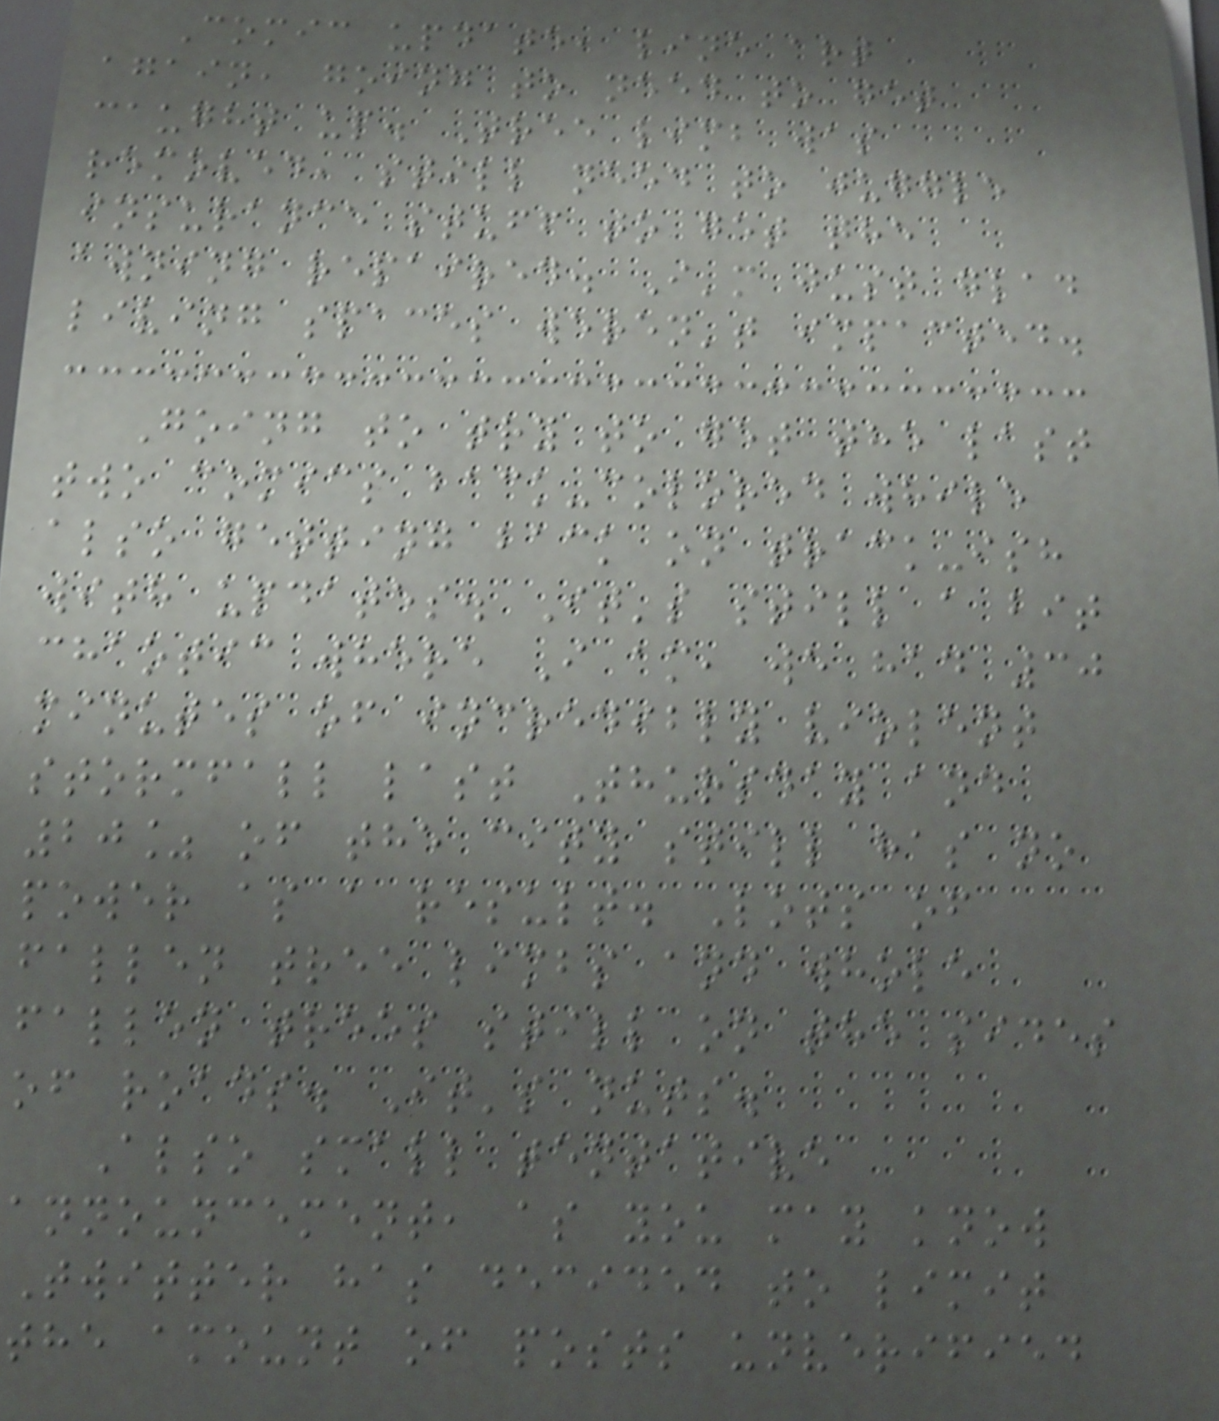Comic update, line art
again, going to need to get
caught up. Tree limb was
removed, still need to juggle
insurance stuff to get the
awning repaired. I'm just glad
living spaces weren't impacted.
Going to try to get the last
two comics back-colored while
also getting back on track-ish
with updates. It's still a bit
chaotic where I am, we had 30
minutes of incredibly violent
stormfall last Thursday and
20% of the city still has no
power as a result. Lots of
fallen tree limbs and whole
fallen trees still on the sides
of roads. It's nuts.
Also small tentative
announcement, as you may know
Twitter has decided to limit
the amount of posts unverified
